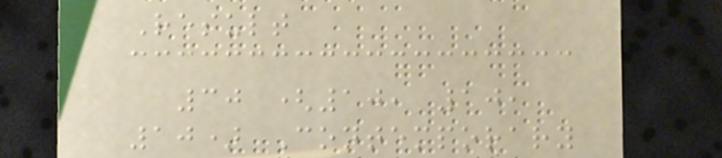Result
30 (10, 10,
10) Contemporary
